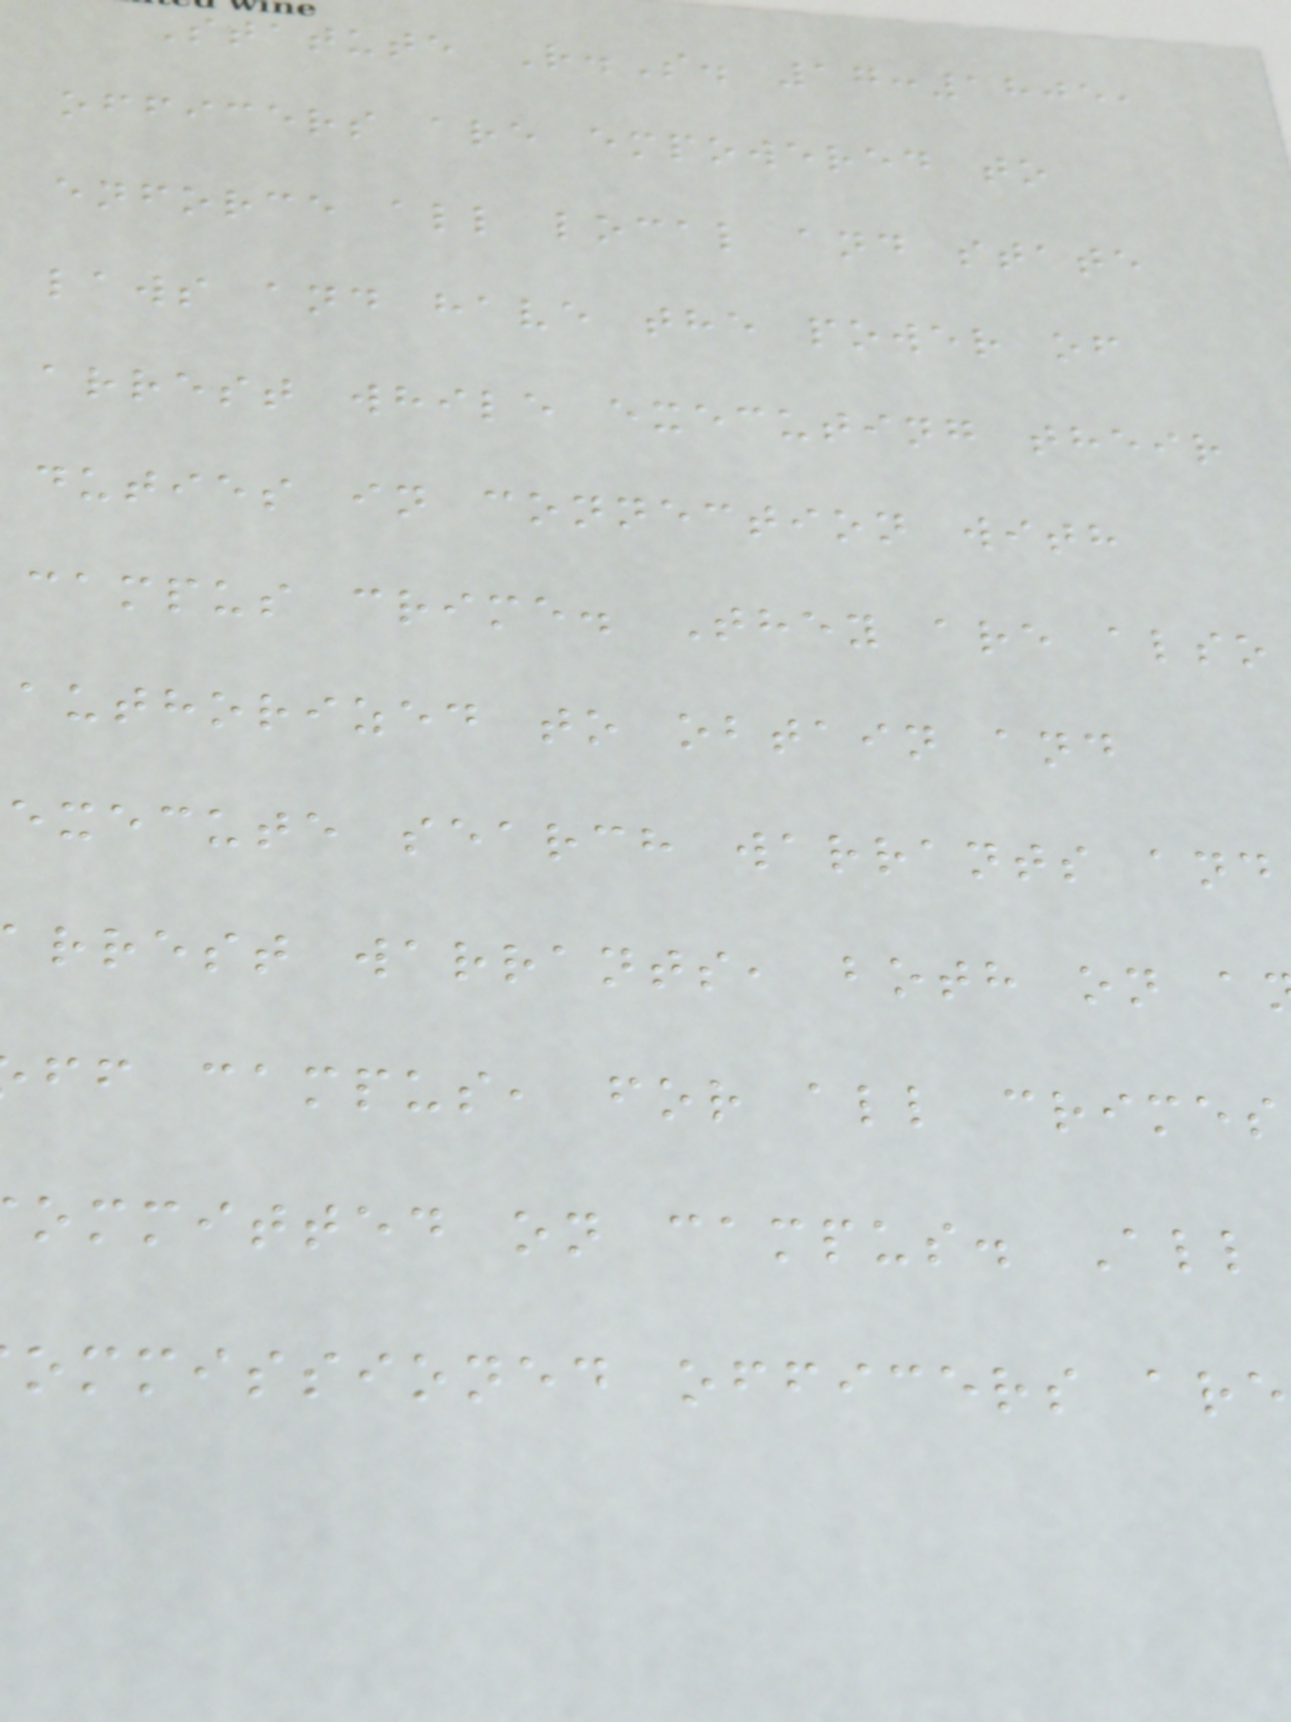Statute R.S. 17:1805,
officers are empowered to
enforce all local and state
laws and have the power of
arrest while executing their
duties in connection with
campus crime. They are also
authorized to obtain and
execute search warrants and
rrest warrants, both on a
ff campus, for all crimes
ommitted on campus. All
ommissioned officers are
